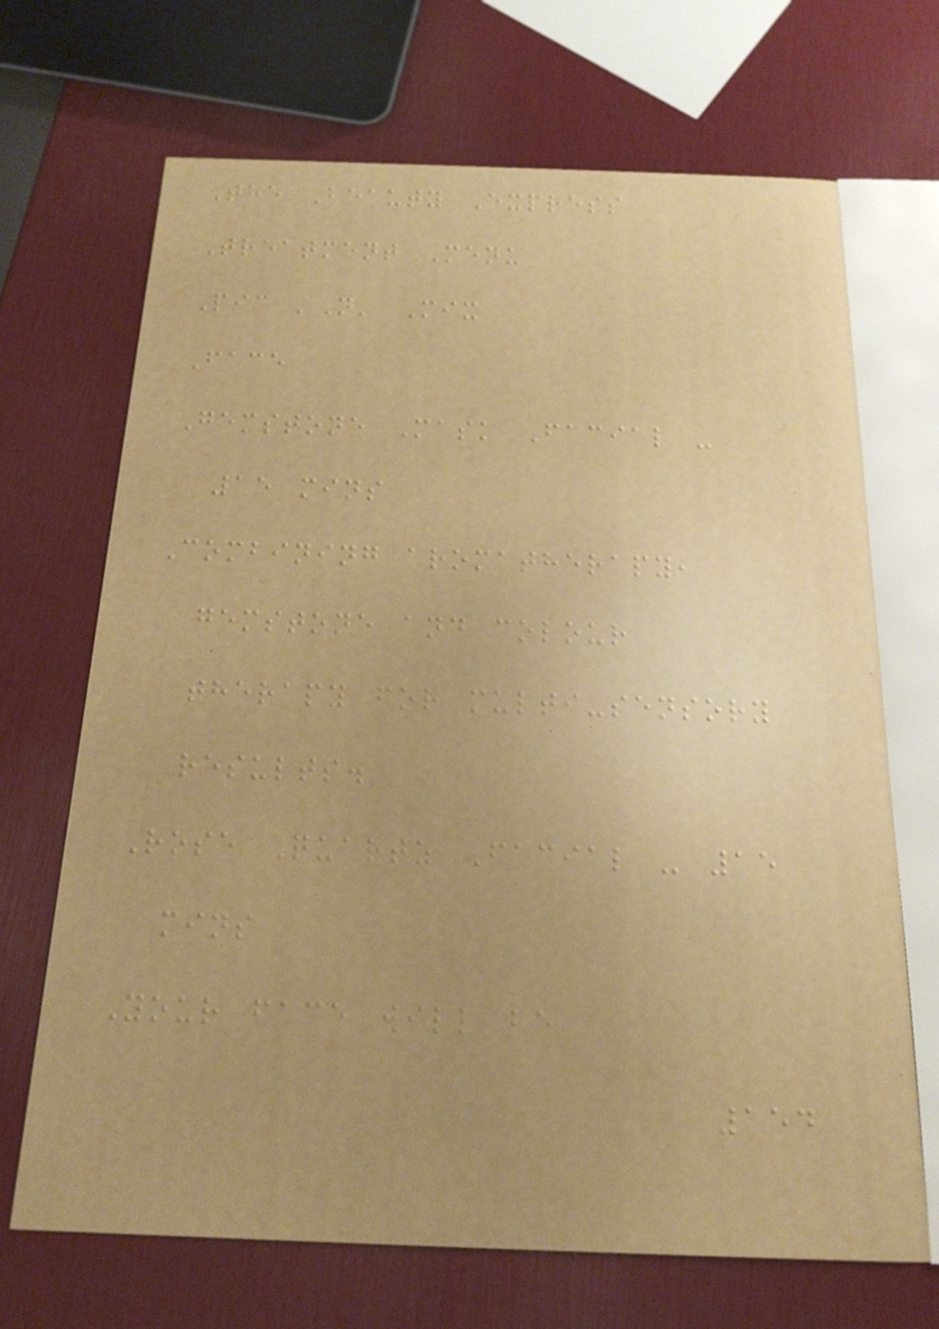The Beauty Express
Treatment Menu
Pic 'N' Mix
Face
Gemstone Mask Facial -
15 mins
Combining aromatherapy,
gemstone and colour
therapy for multi-sensory
results.
Rose Quartz Facial - 15
mins
Your face will be
154
